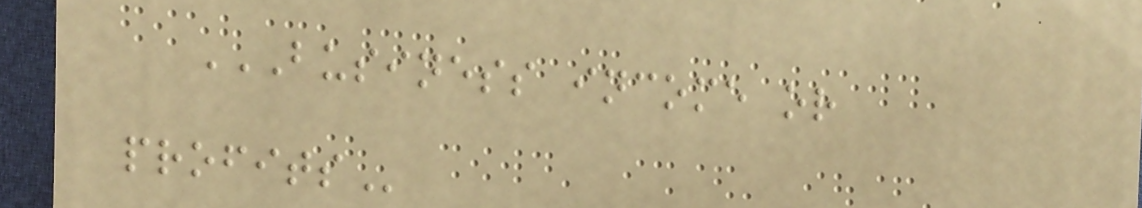BUSINESS INCOME OR
PROFITS
